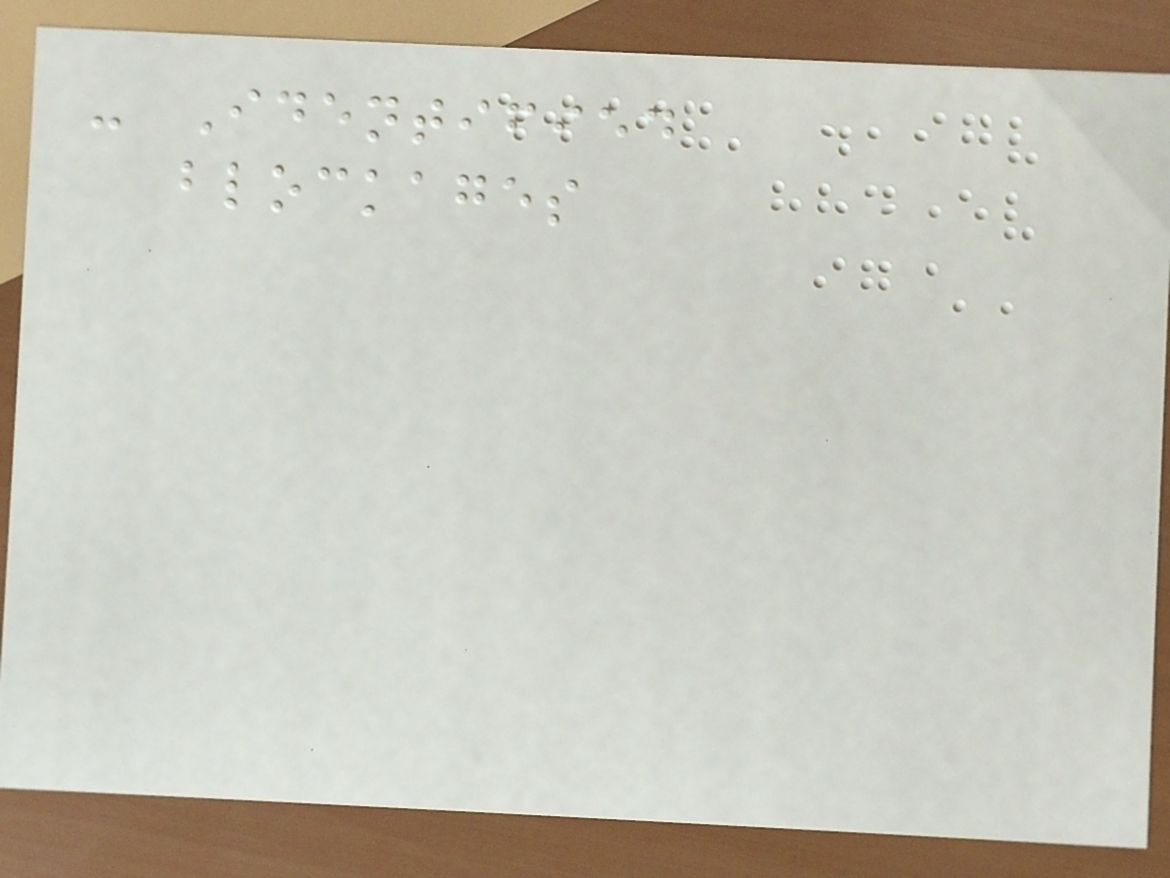- Identified
blockages
